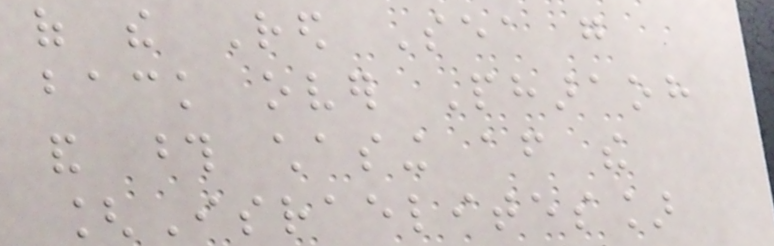of the Red Sea go
back over Pharaoh
and those chasing after the
[Israelites]
